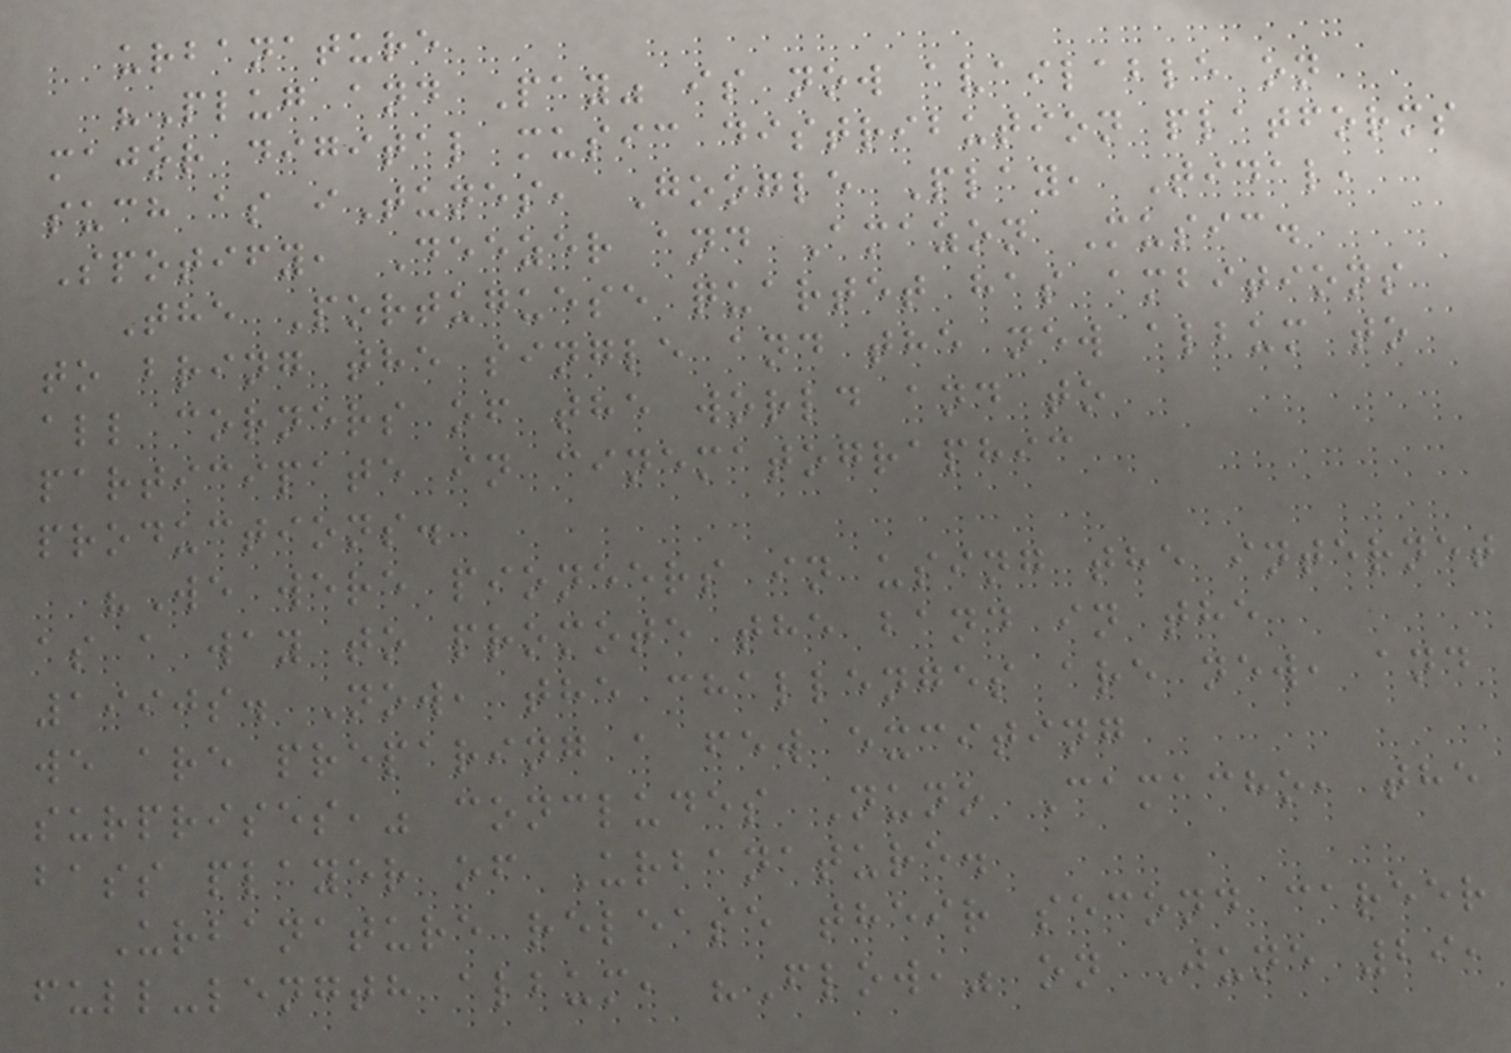urbanature
"Plug and Pay" is now available on
major digital music distribution platforms
such as iTunes, Google Play, Tidal,
Spotify, Deezer and Amazon Music.
The Portuguese quartet has ambitions
to bring the single and the new album to
all corners of the world and to
participate in cinematographic
productions.
"We were pioneers in using the internet
as a way to promote the band in the
1990s. Now, the challenges are new, and
we are preparing a few exciting
surprises," concludes Nuno Camacho, the
bass player of Urbanature.
Urbanature release their second career
full-length album, "Flow," on June 29,
